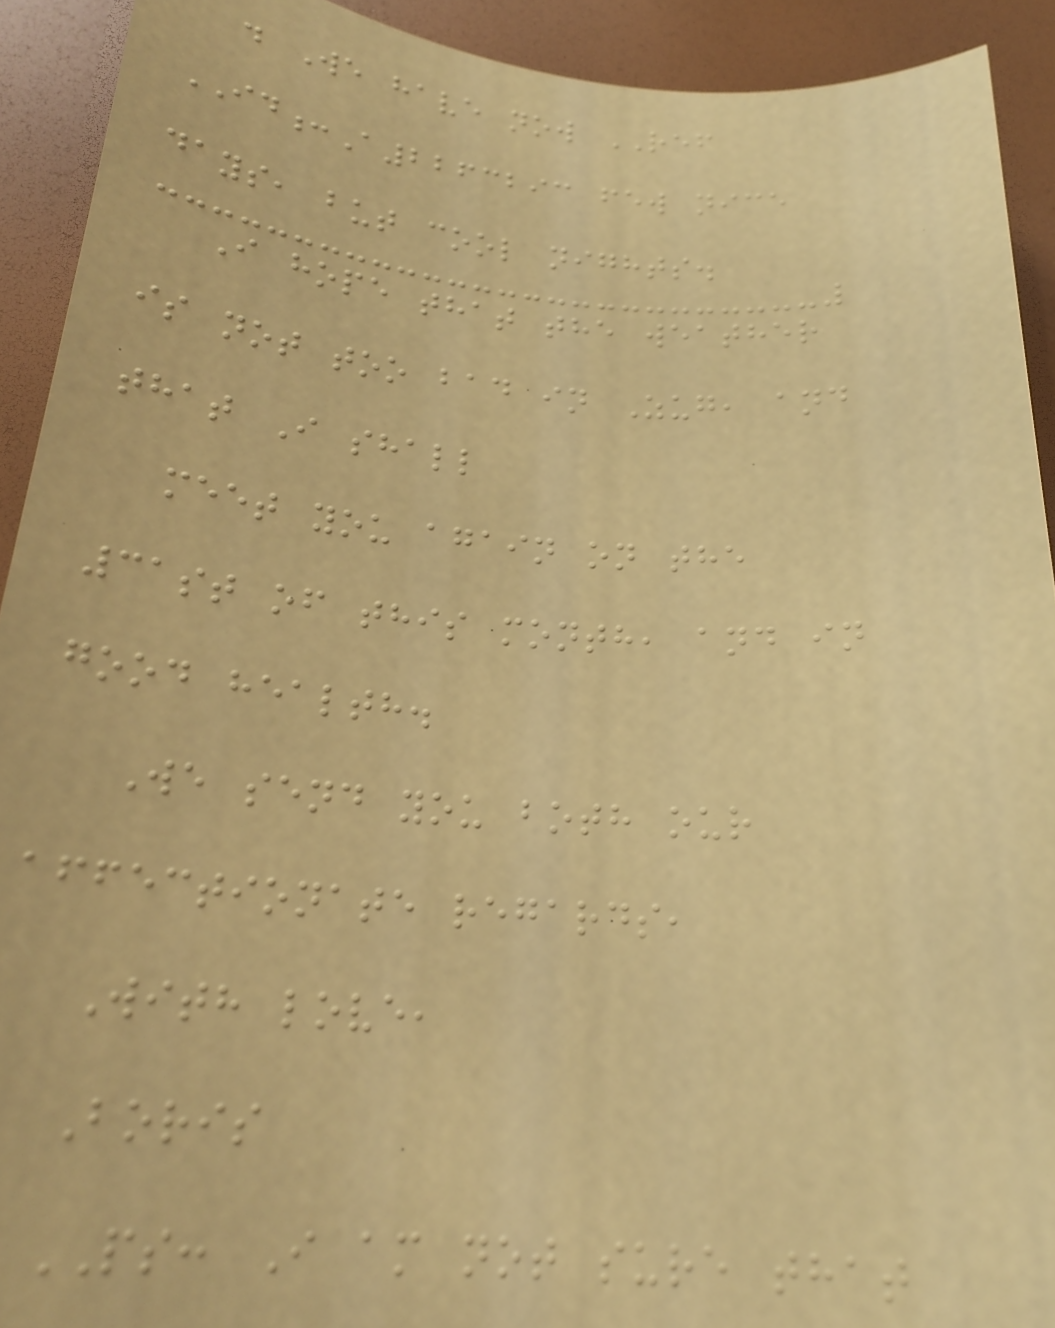. We have now REF
ID:A2263293 few nice
days, but cool nights.
I hope that the weather
is not too bad in Zug, and
that I shall
meet you again on the
31st of this month, and in
good health.
We send you both our
affectionate regards,
With love,
Boris
PS: I am not sure that
